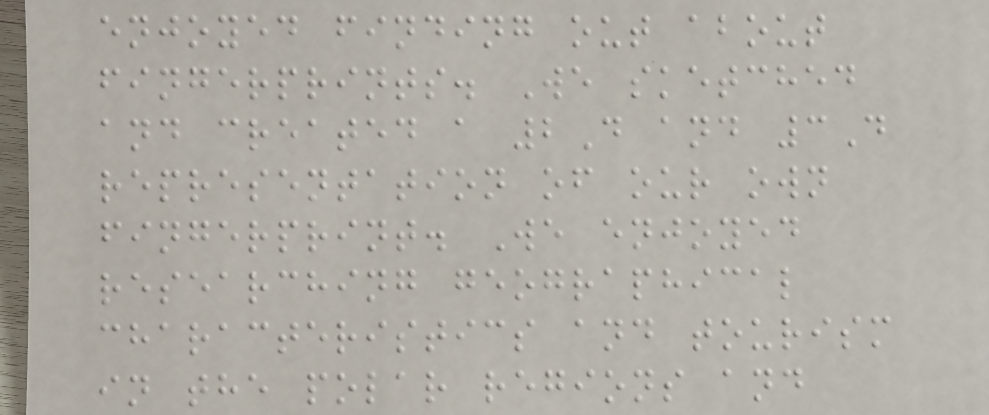enjoyed finding out about
fingerprints. We sketched
and created a 2D and 3D
representation of our own
fingerprint. We enjoyed
researching geographical
characteristics and tourism
in the polar regions and
